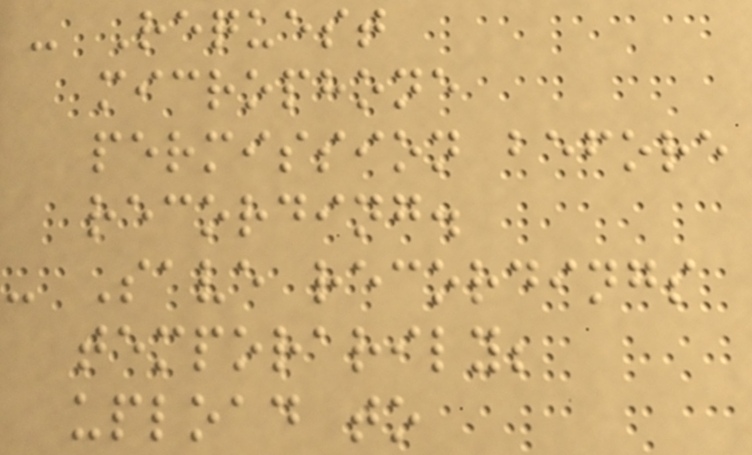- Request
microphone
permission before
recording.
- Save recordings
temporarily;
upload to
